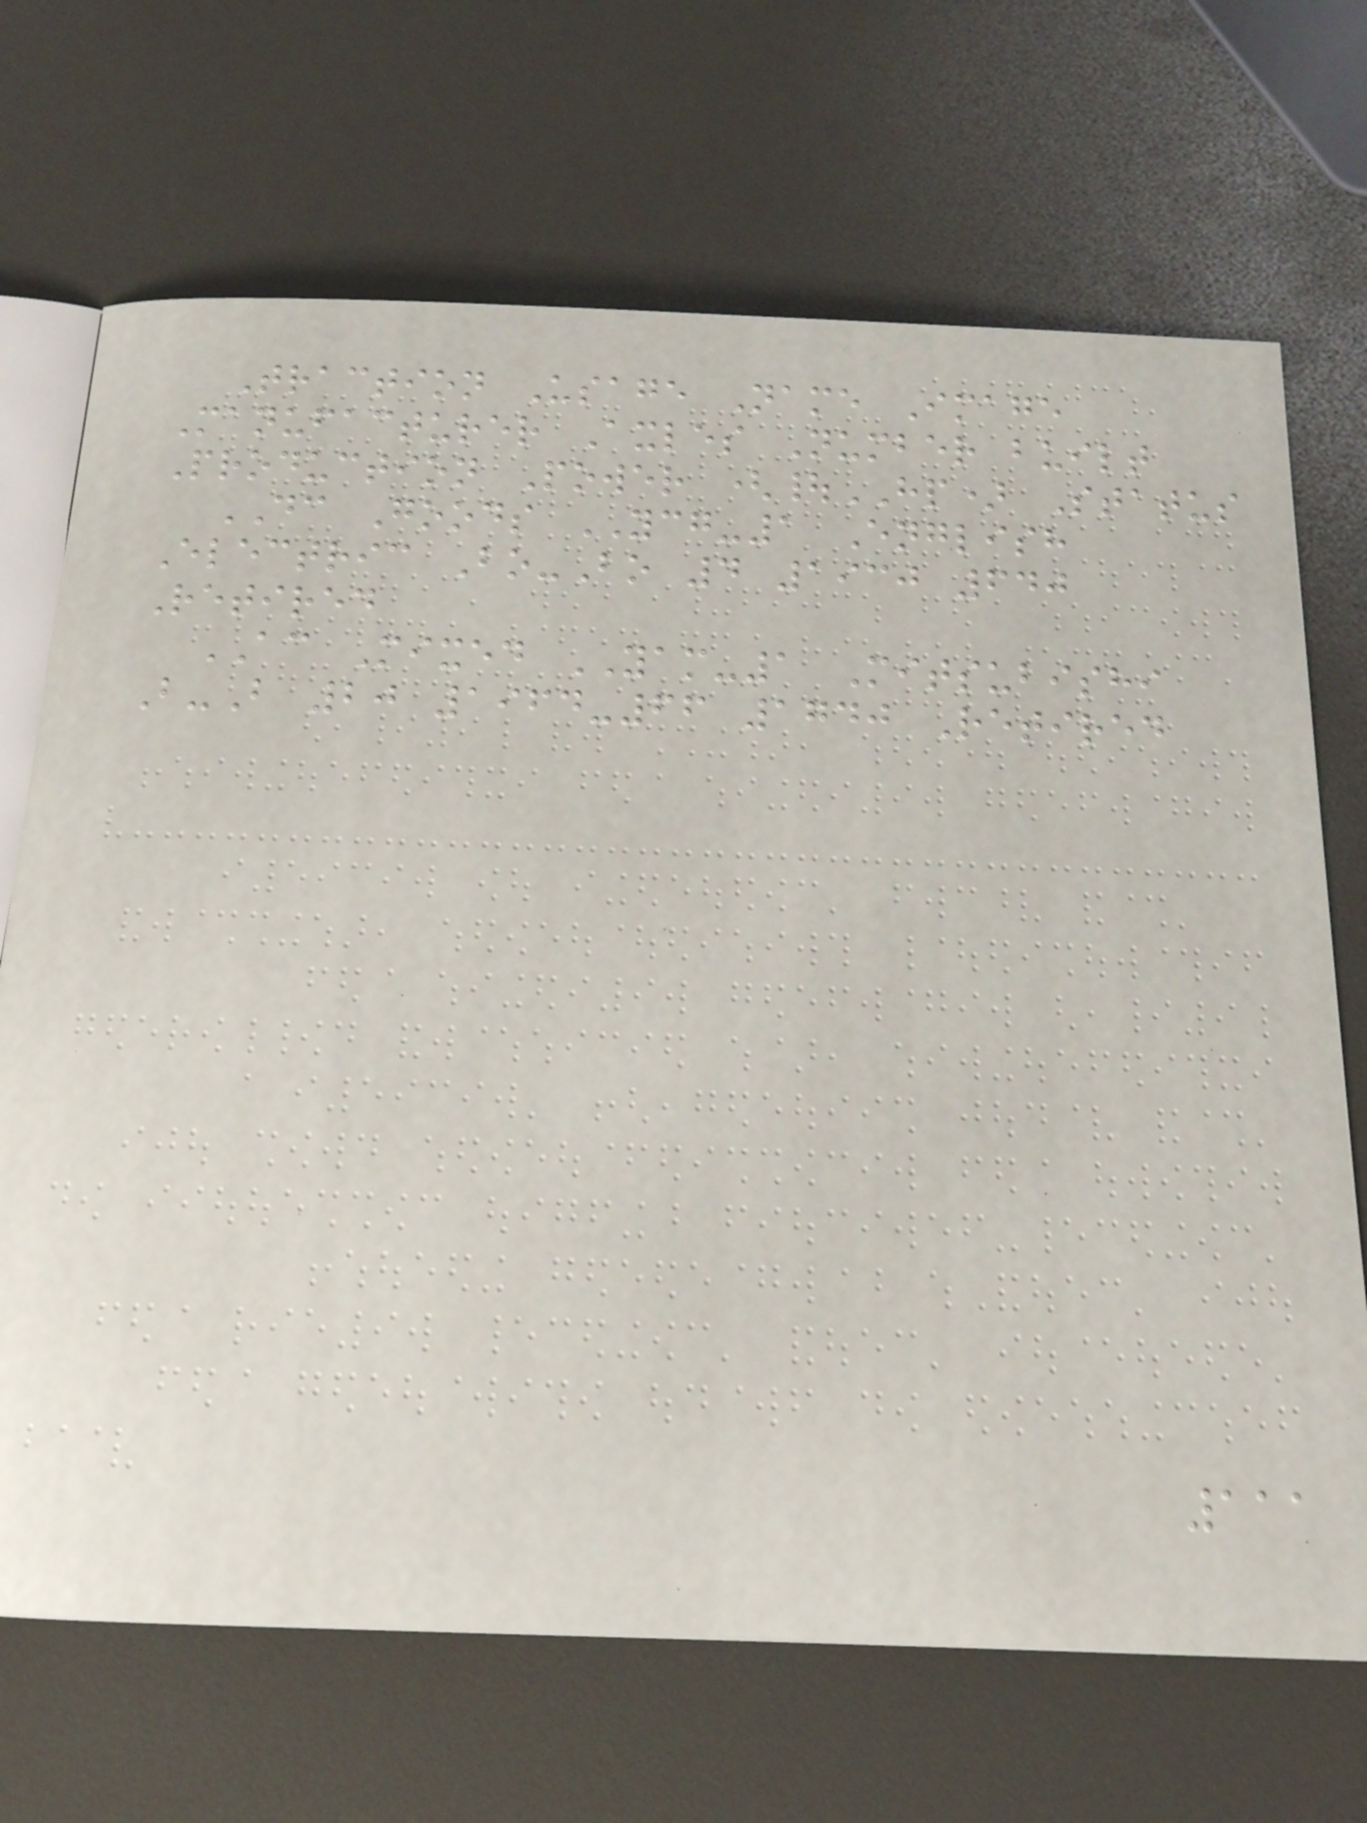Traction Usage Name Image
Manufacturer Axles Number built
Production Power (|HP) Status
DC Goods YCG-1 English
Electric Bo-Bo 4 1930 640
Retired
AC Mixed YAM-1 Mitsubishi
B-B 20 1964-66 1740 Retired
111
